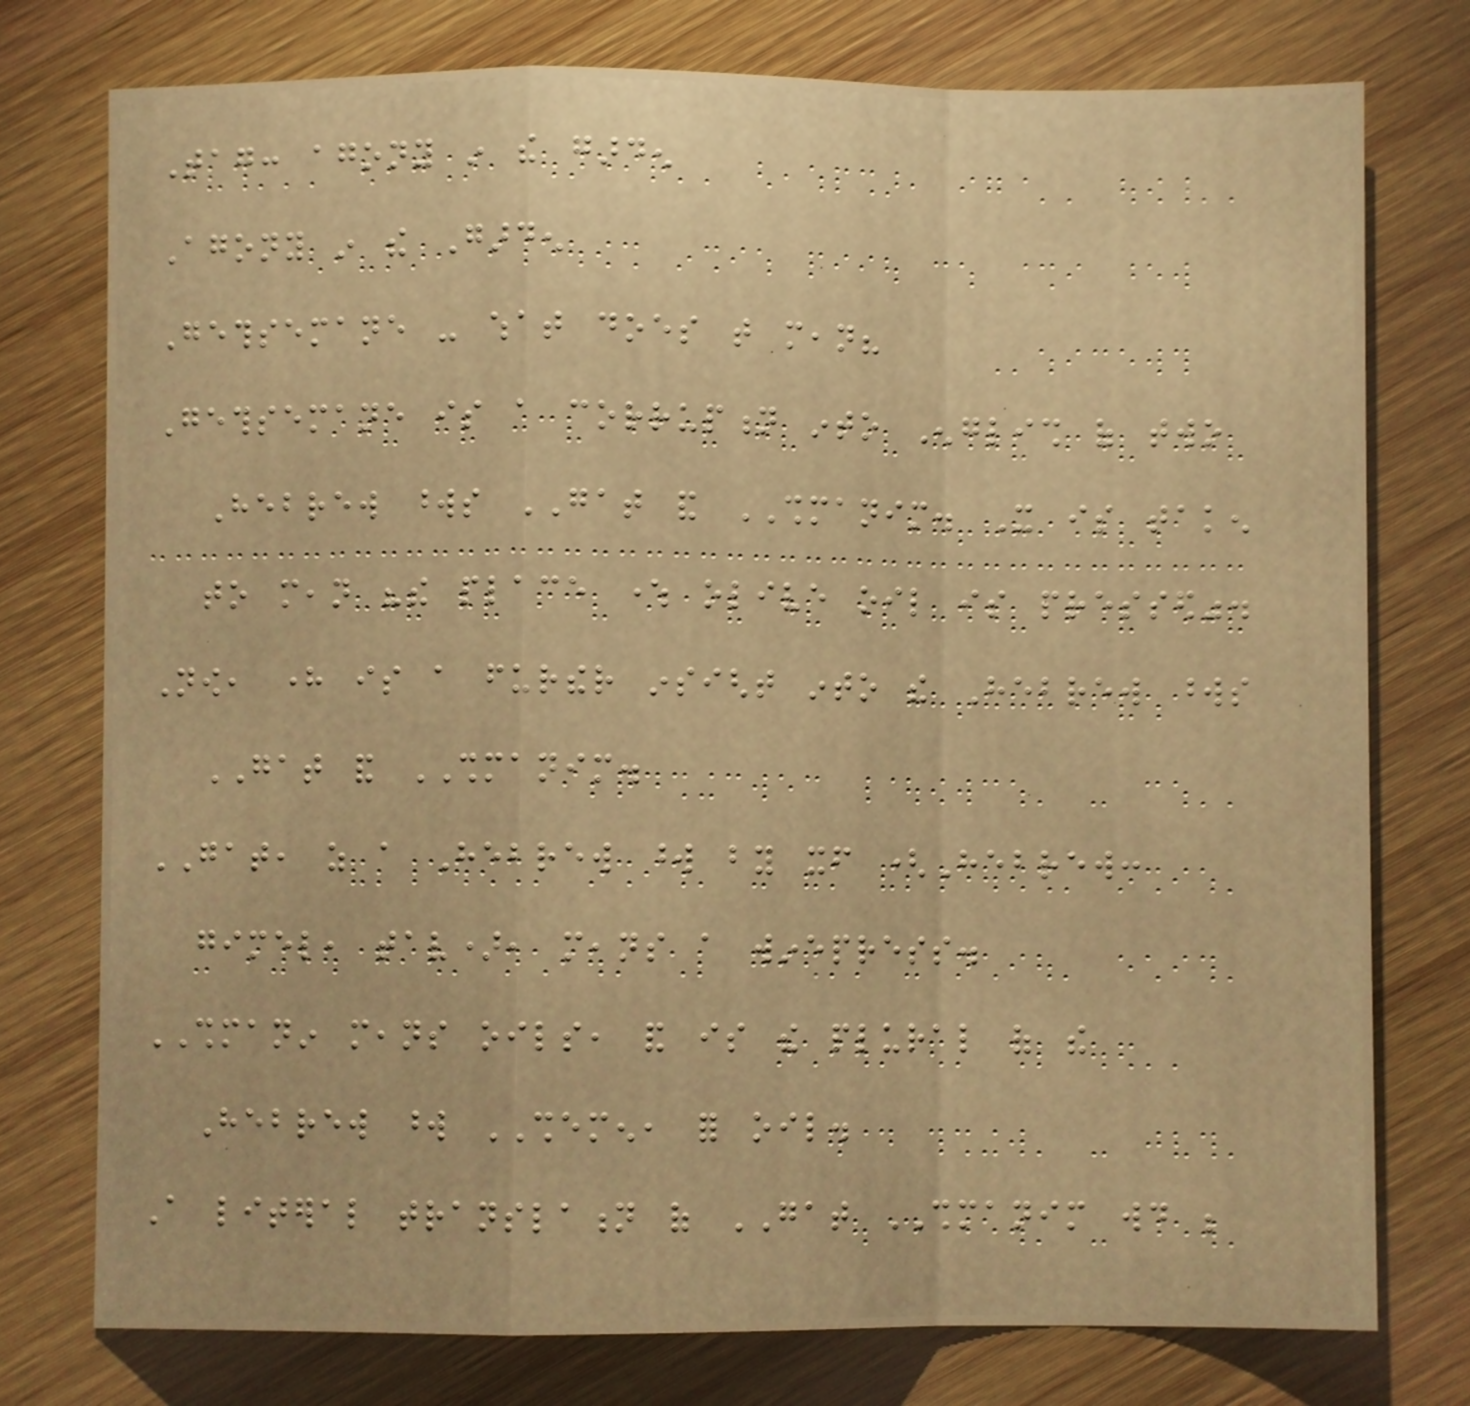Tag: agony in the garden
Agony in the Garden
Gethsemane - what does that mean?
Gethsemane is a corruption into English of two
Hebrew words GAT and SHMANIM. It is taken
to mean "the place where olive oil is pressed".
Now, here is a further insight into the Hebrew words
GAT and SHMANIM.
GAT, as a Hebrew word by itself (Hebrew:
gimel, tav), means a winepress.
SHMANIN means oils, and is the plural of the
Hebrew word SHEMEN, for oil.
A literal translation of GAT SHMANIM would be
